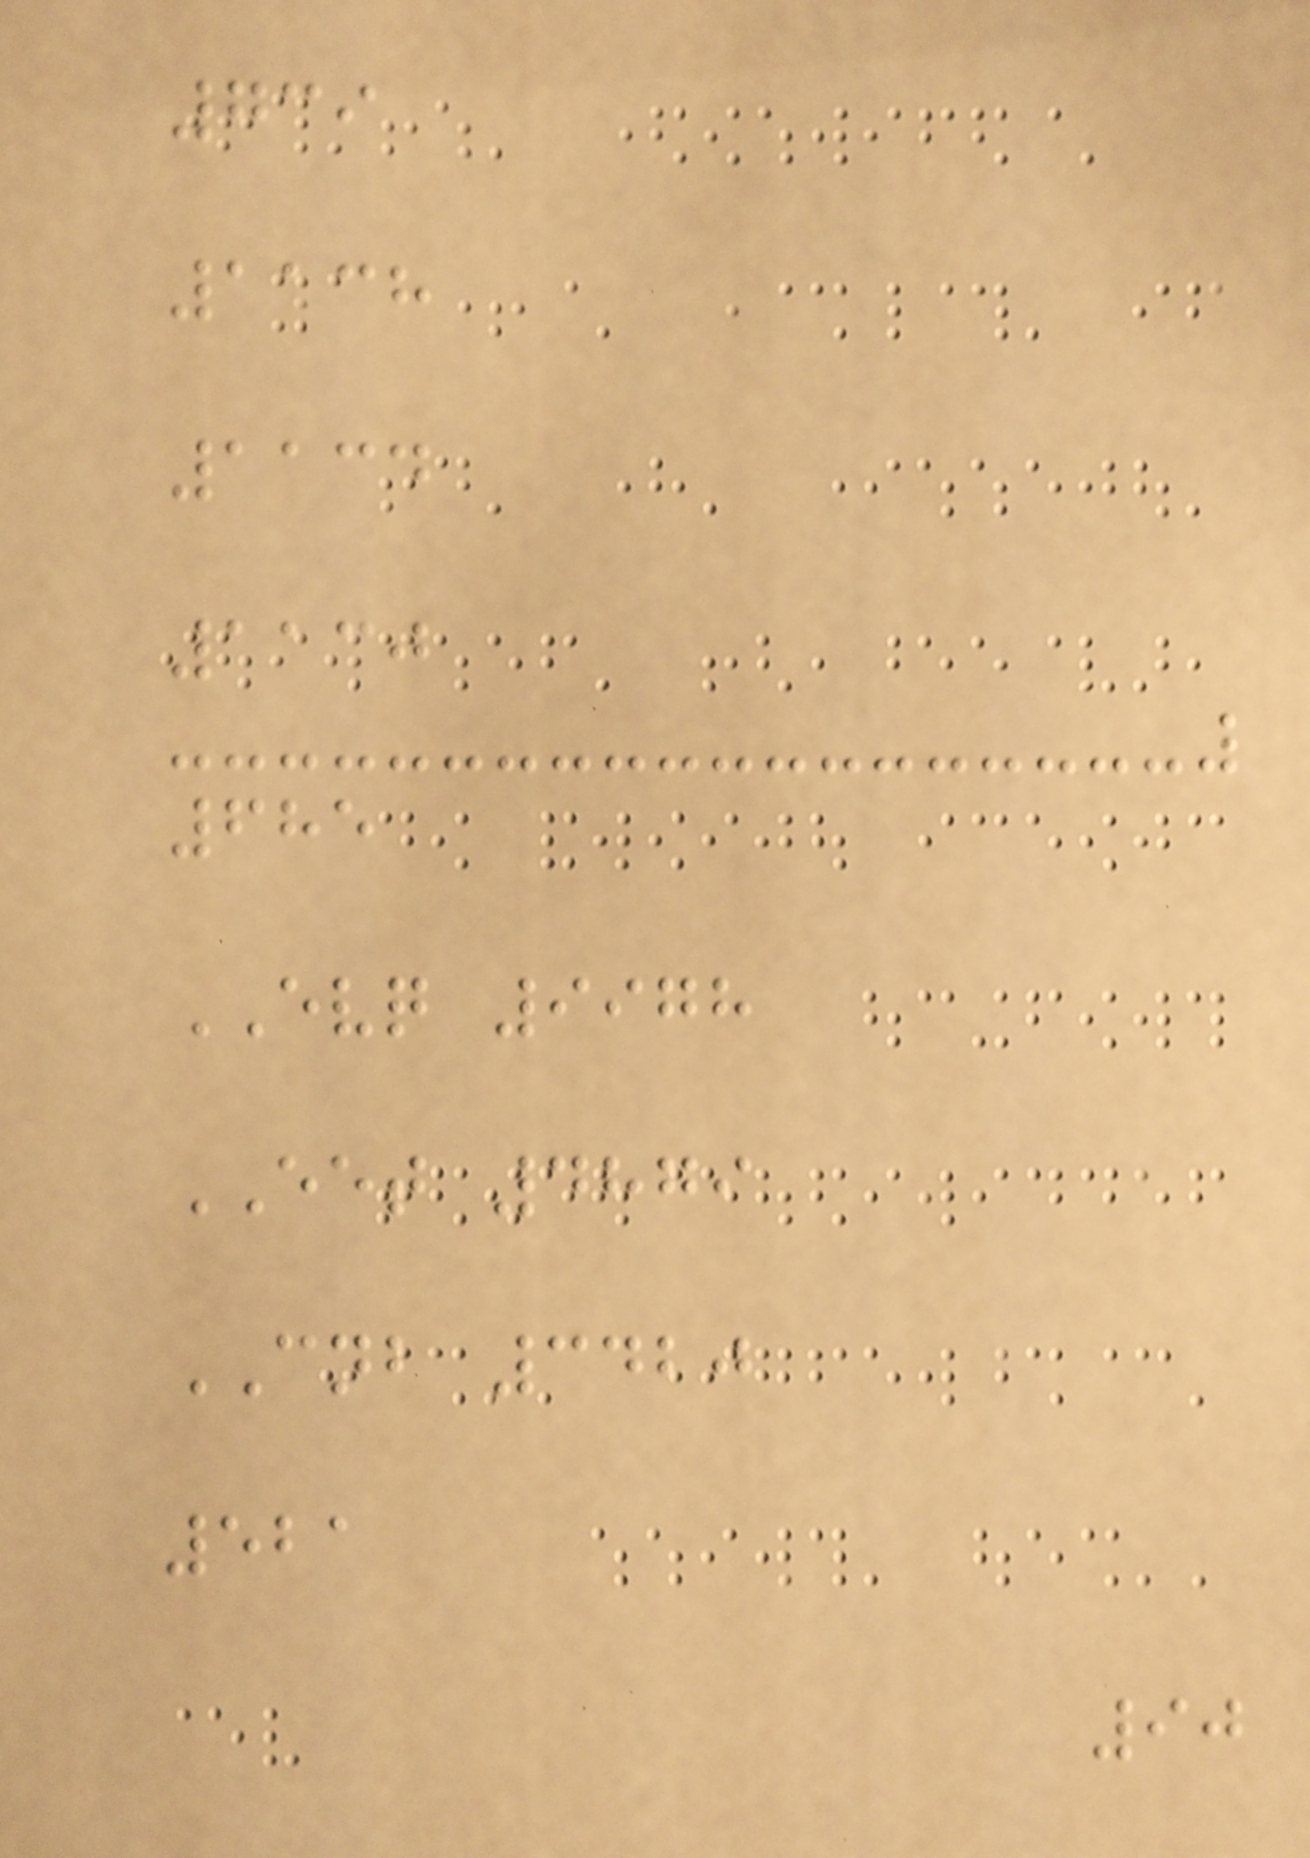739
1138
1134
1130
685
EVQ 9978
EET 4879
CNB 3420
521
90
